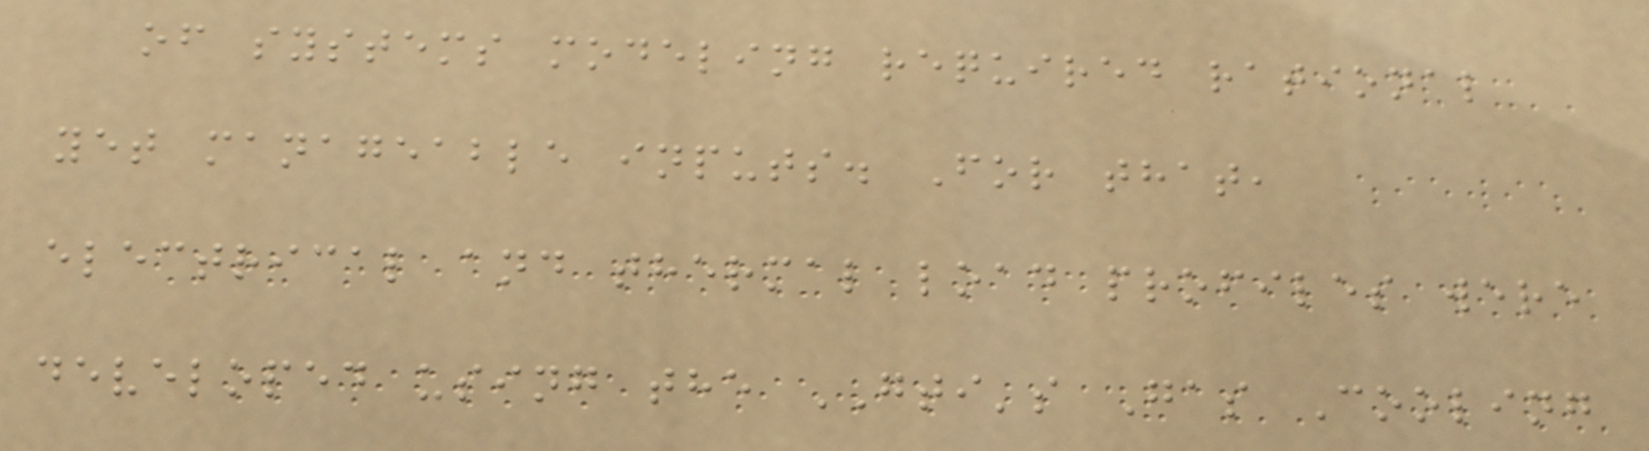of systems modeling required rational
yet manageable inputs. For that,
electrical and thermal load profiles were
developed using the GTI's Gas Cooling
